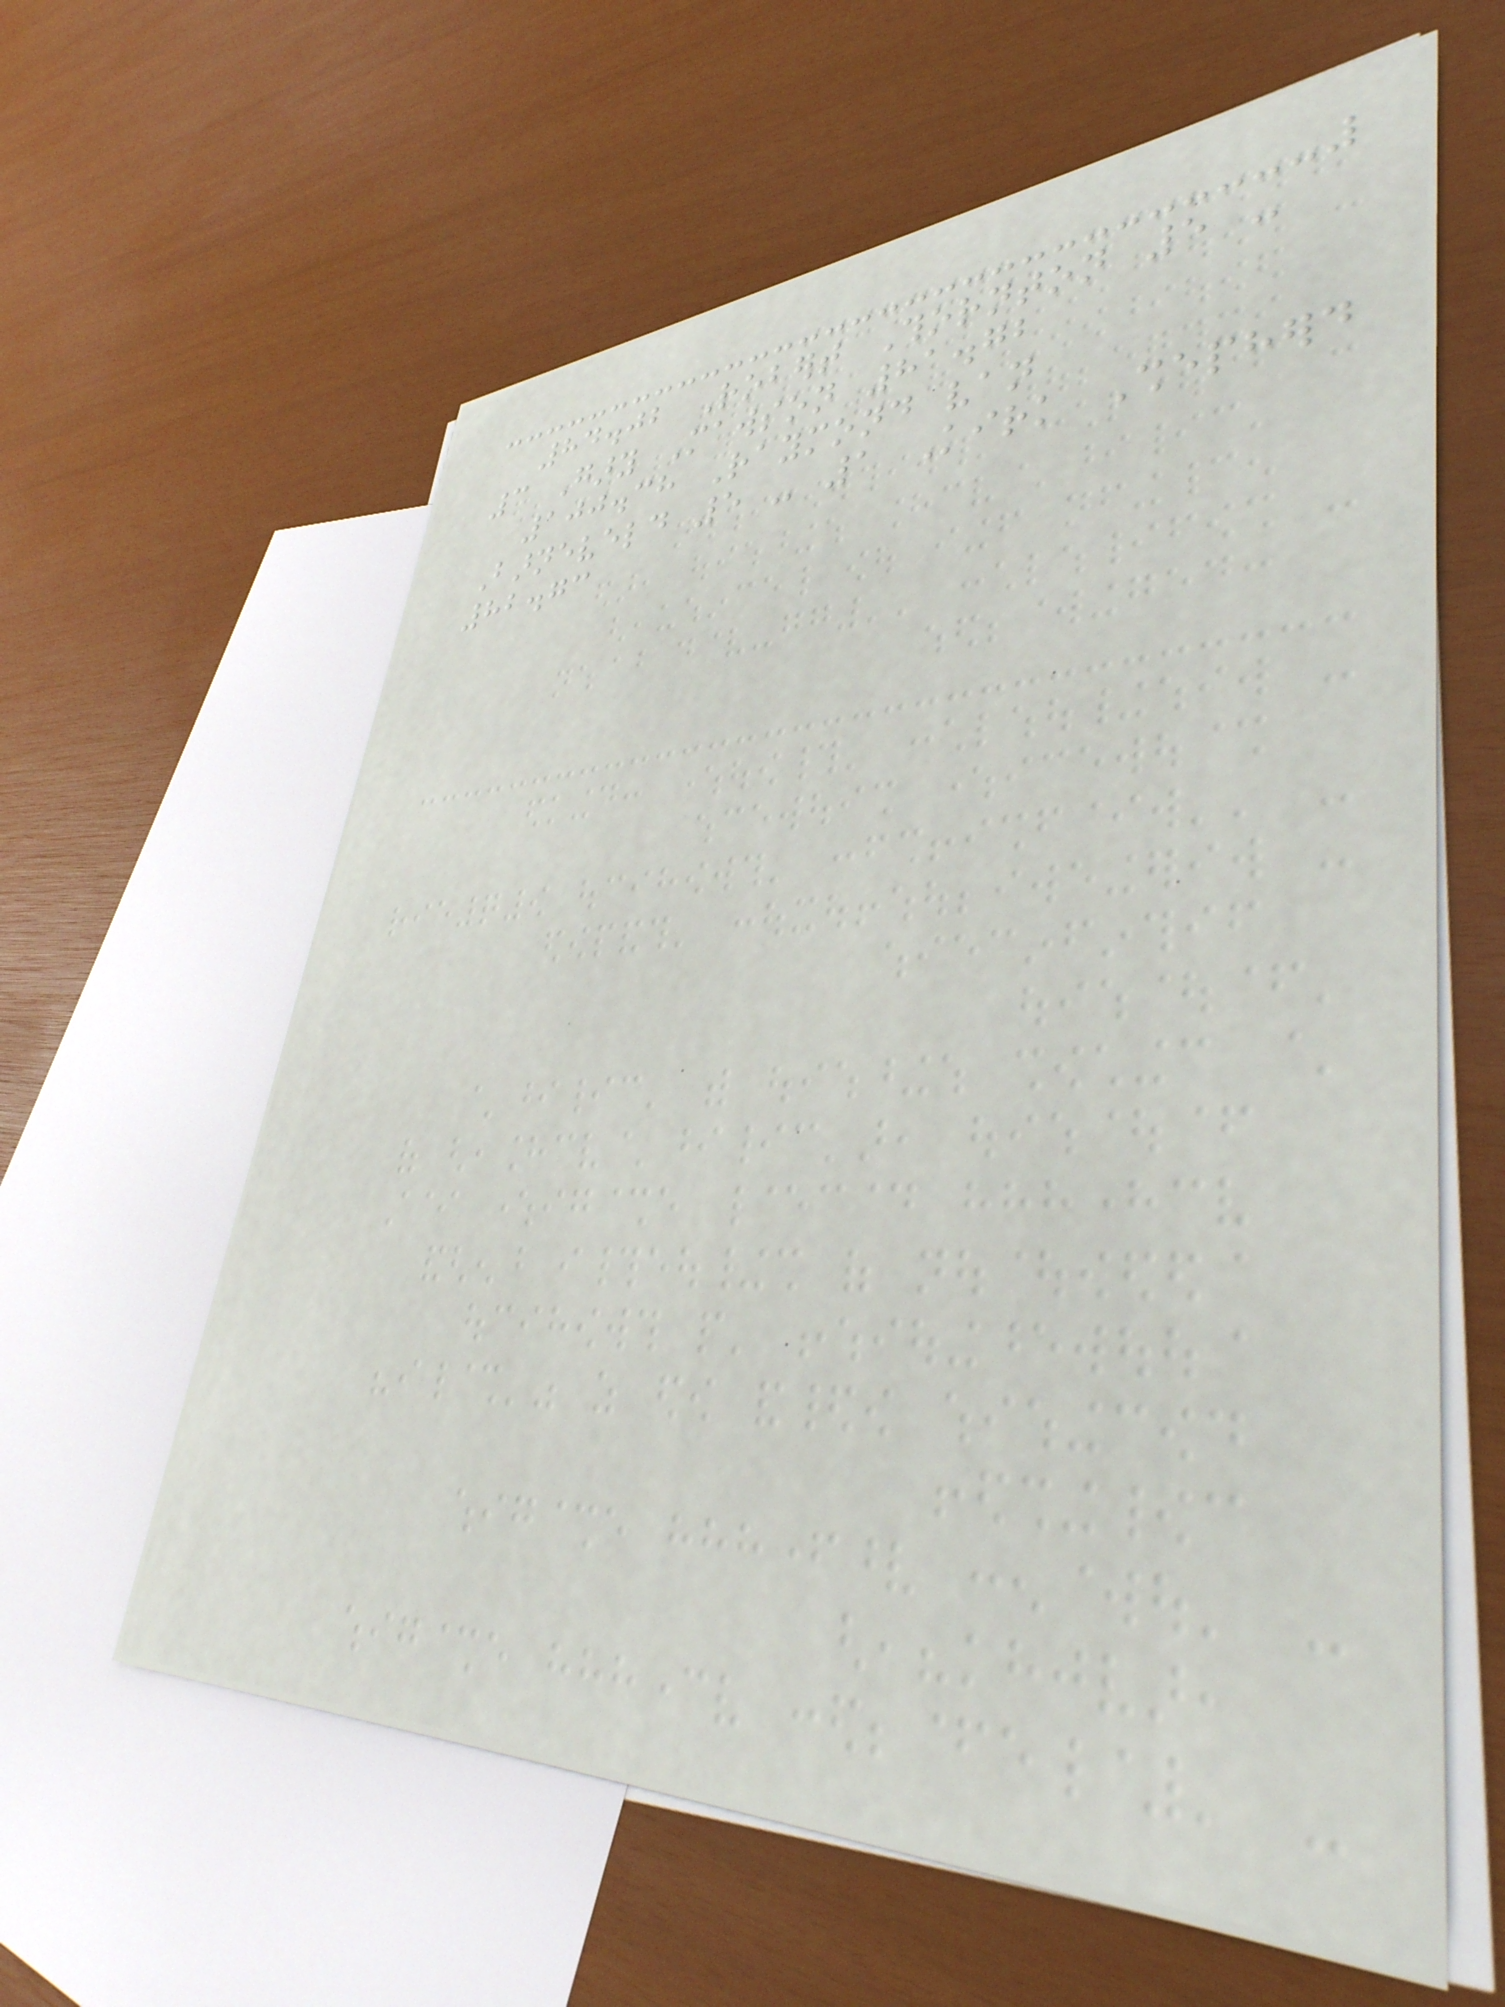84.02 Robert Thornton 5 -
3 Gary Mawson 81.72
100.38 Raymond van
Barneveld 5 - 1 Kirk Shepherd
82.73
